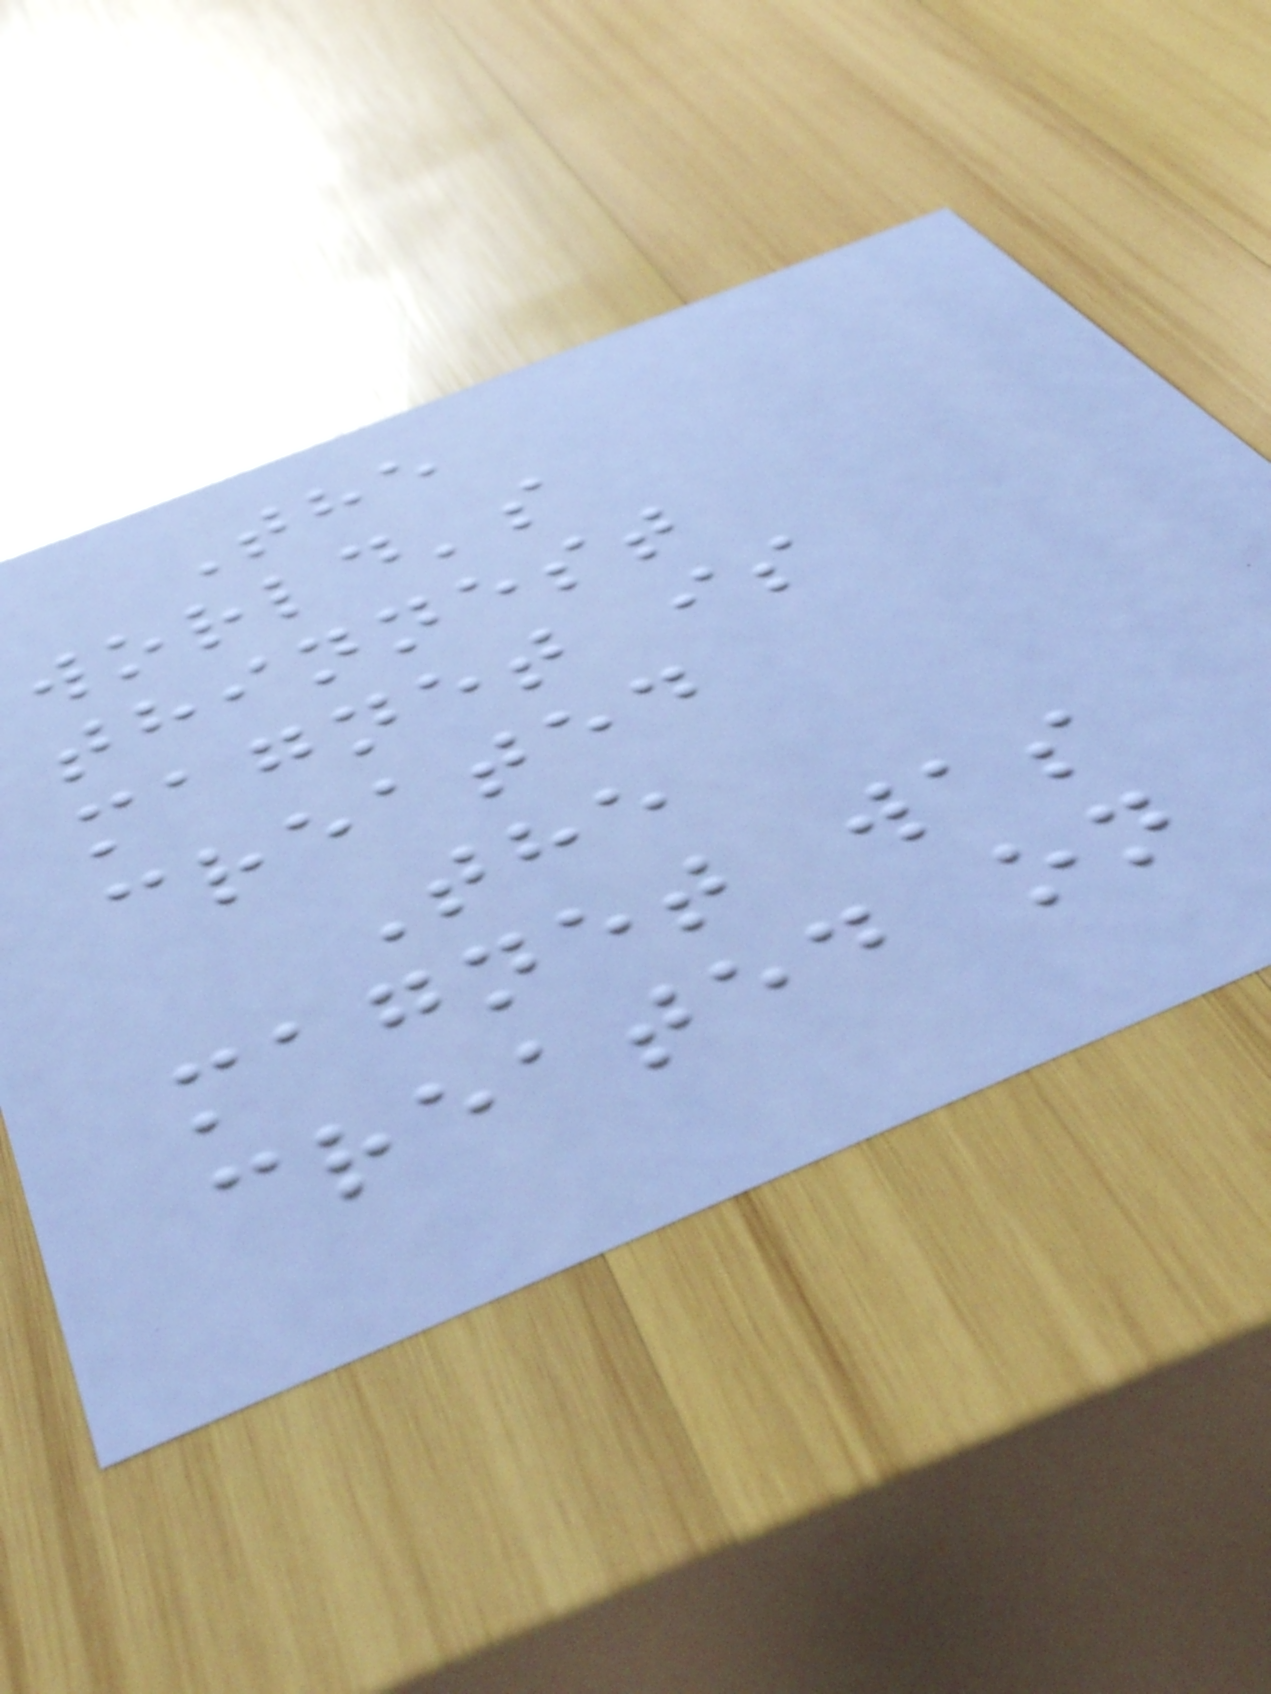The
world's
thinnest
magnet is
created
The
magnet was
created on
